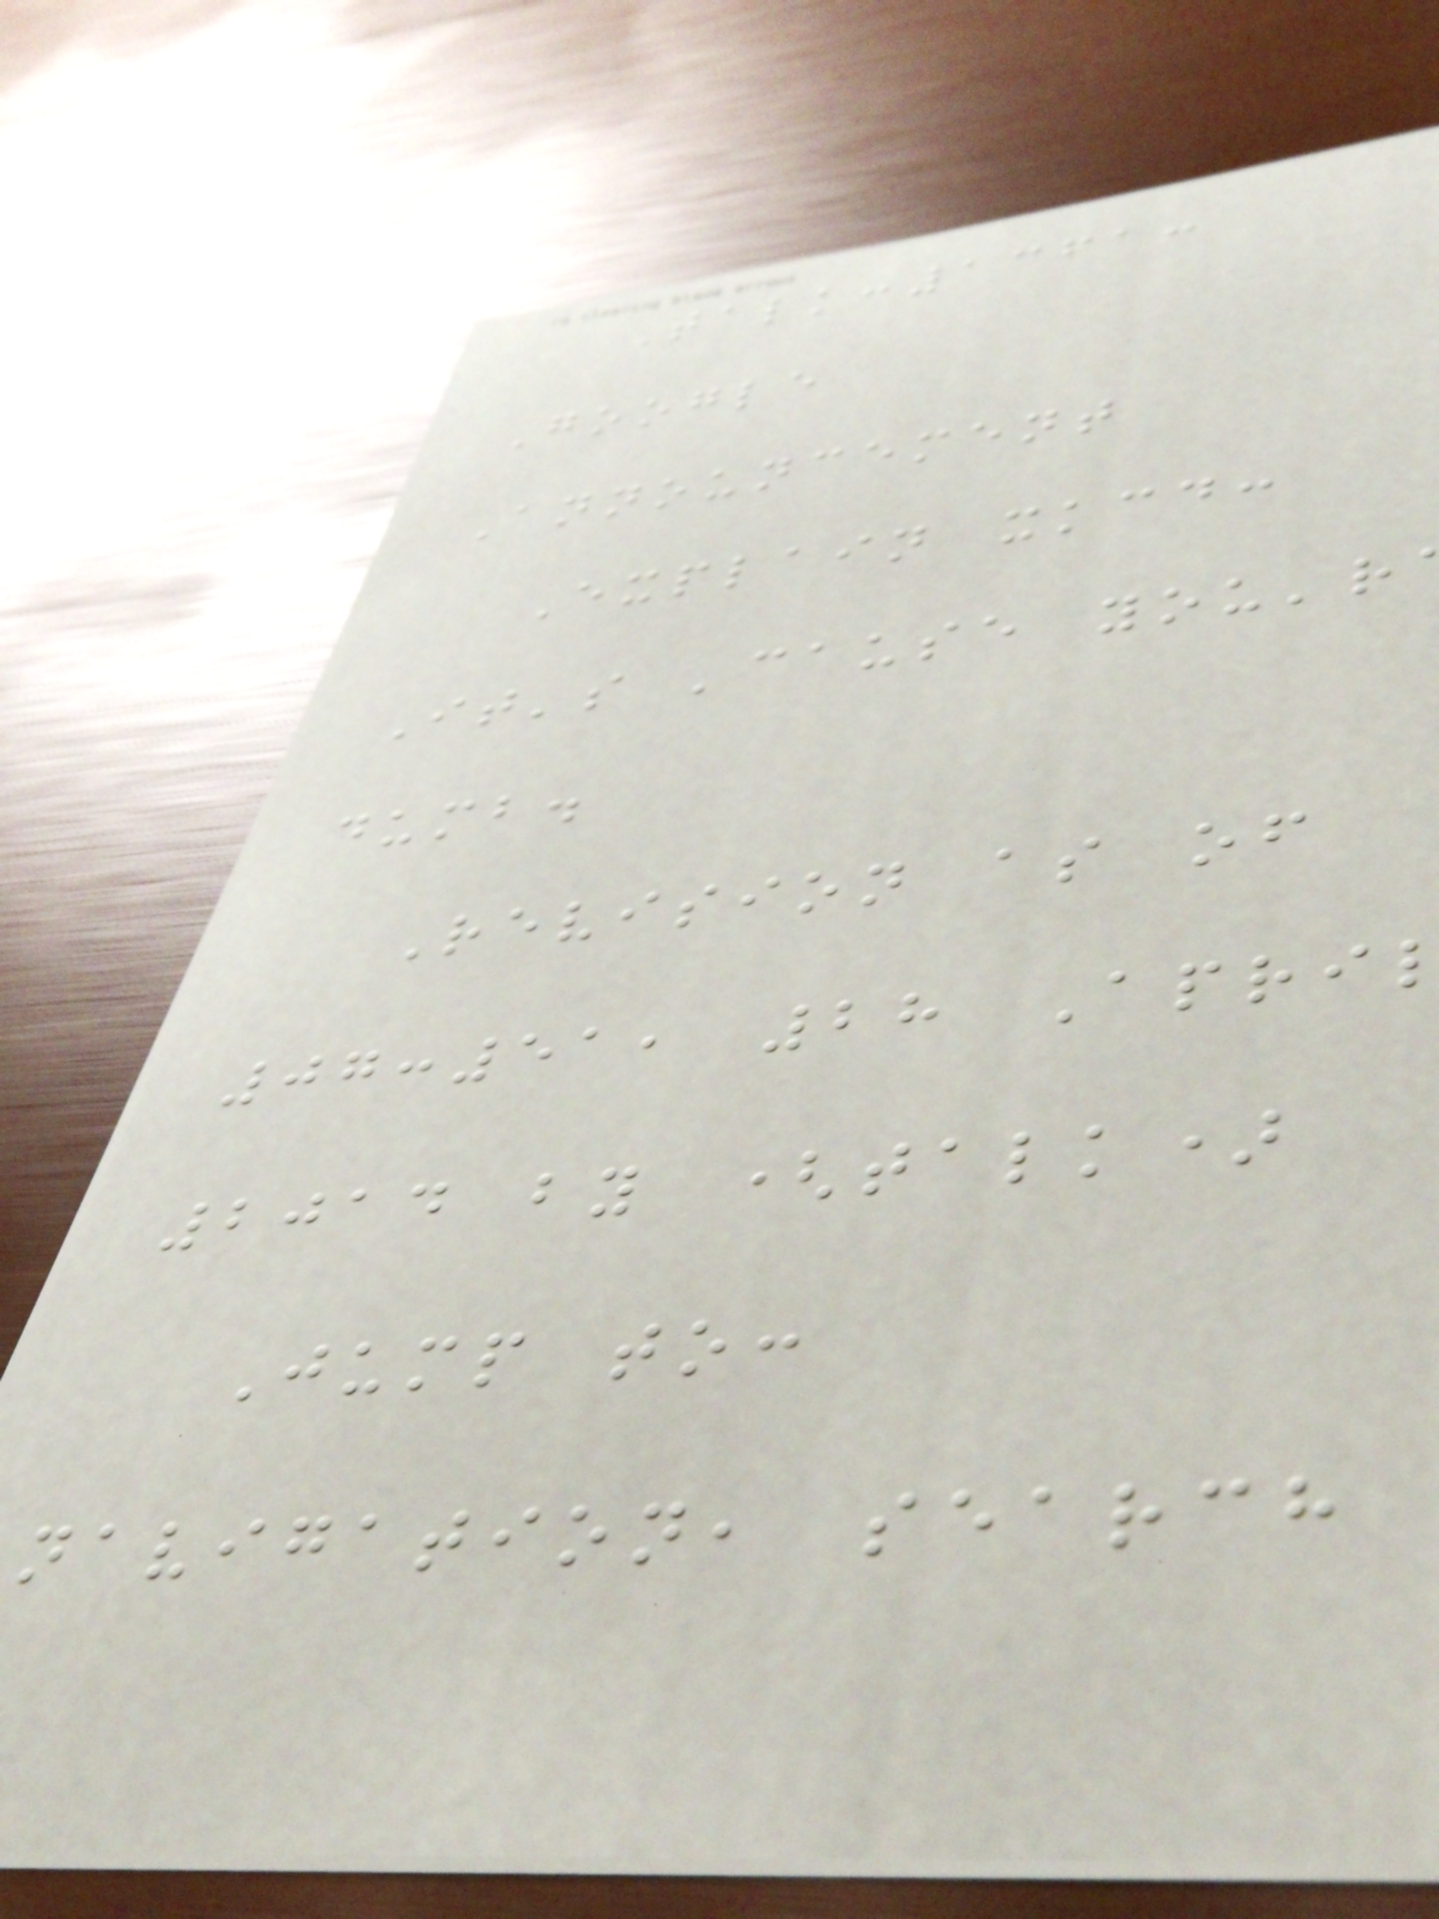Talk:1361:
Google
Announcement
Explain xkcd:
It's 'cause you'r
dumb.
Revision as of
07:51, 28 Apri
2014 by (talk)
Jump to:
navigation, search
